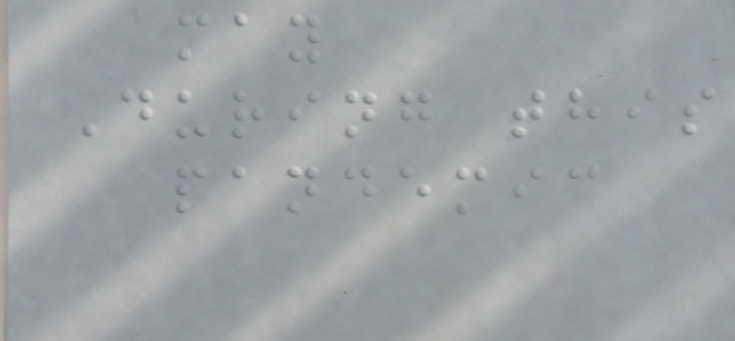may
During this
pandemic
